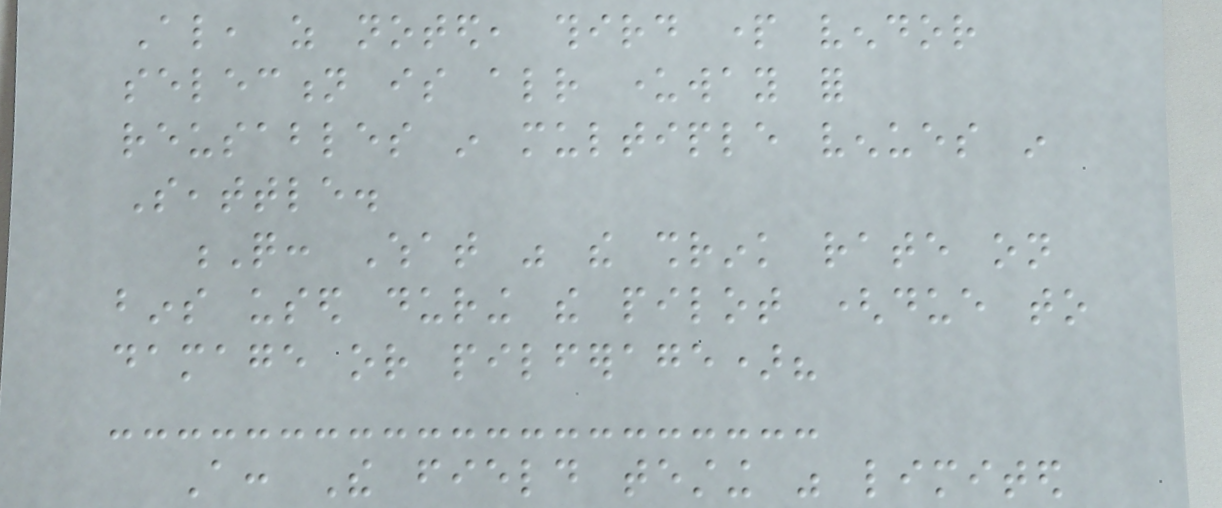Also, as noted, third part vendor
selection is already underway for
reusables in multiple venues in
Seattle.
Q: What was the shrink rate on
bins used during the pilot (due to
damage or pilferage)?
A: The field testing was limited
